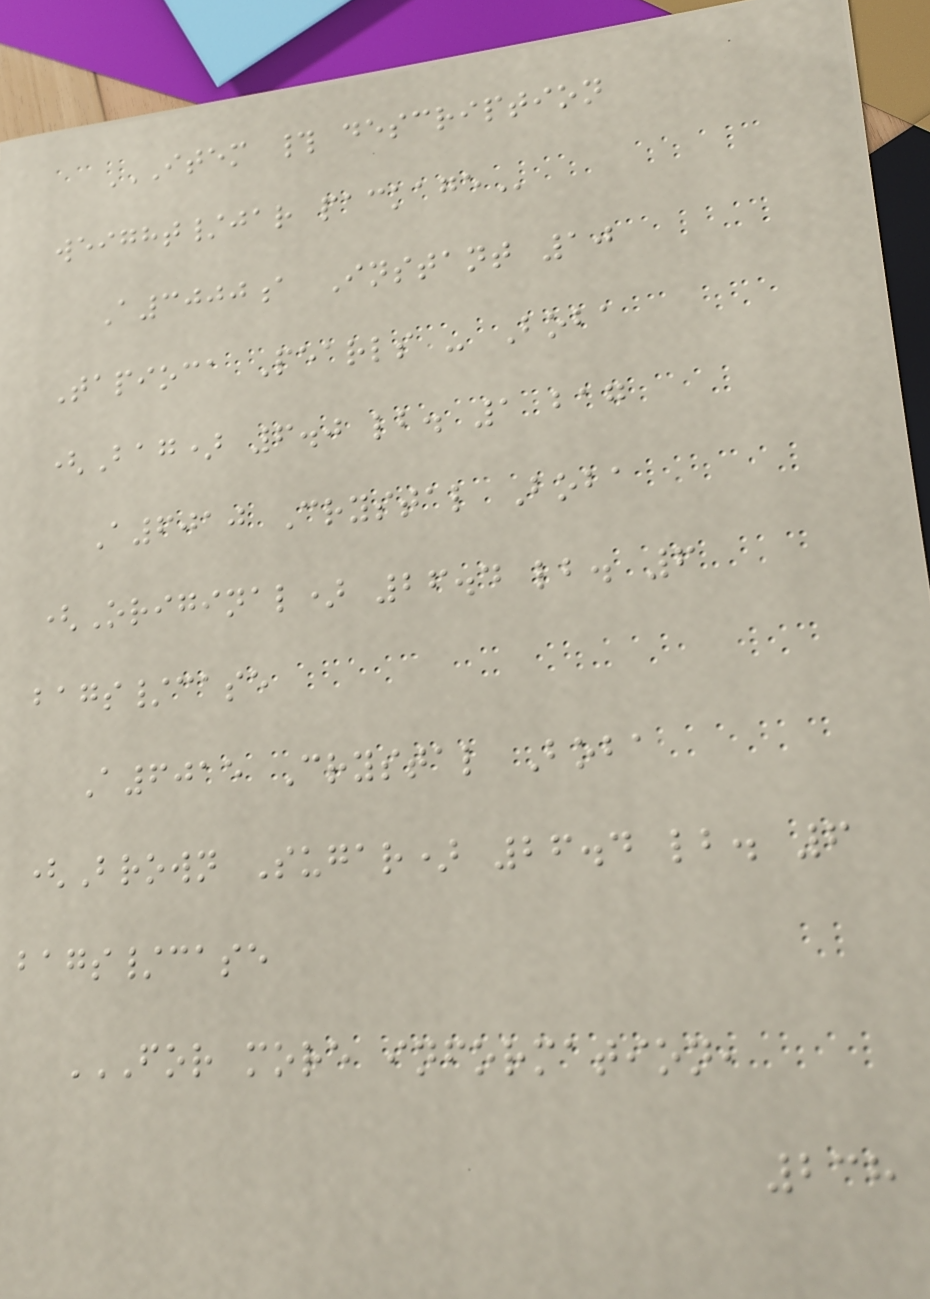ITEM # DESCRIPTION
WEIGHT/JAR PACKAGE
A3000a Instant 10
Tapioca Pearls - Boba
(Bag) 6.0 lb. 1 bag
A6010 Crystal Boba
(Original) 26.4 lb. 6
bags/case
A6015 Crystal Boba
(Brown Sugar) 26.4 lb. 6
bags/case
FOR MORE INFORMATION,
238
